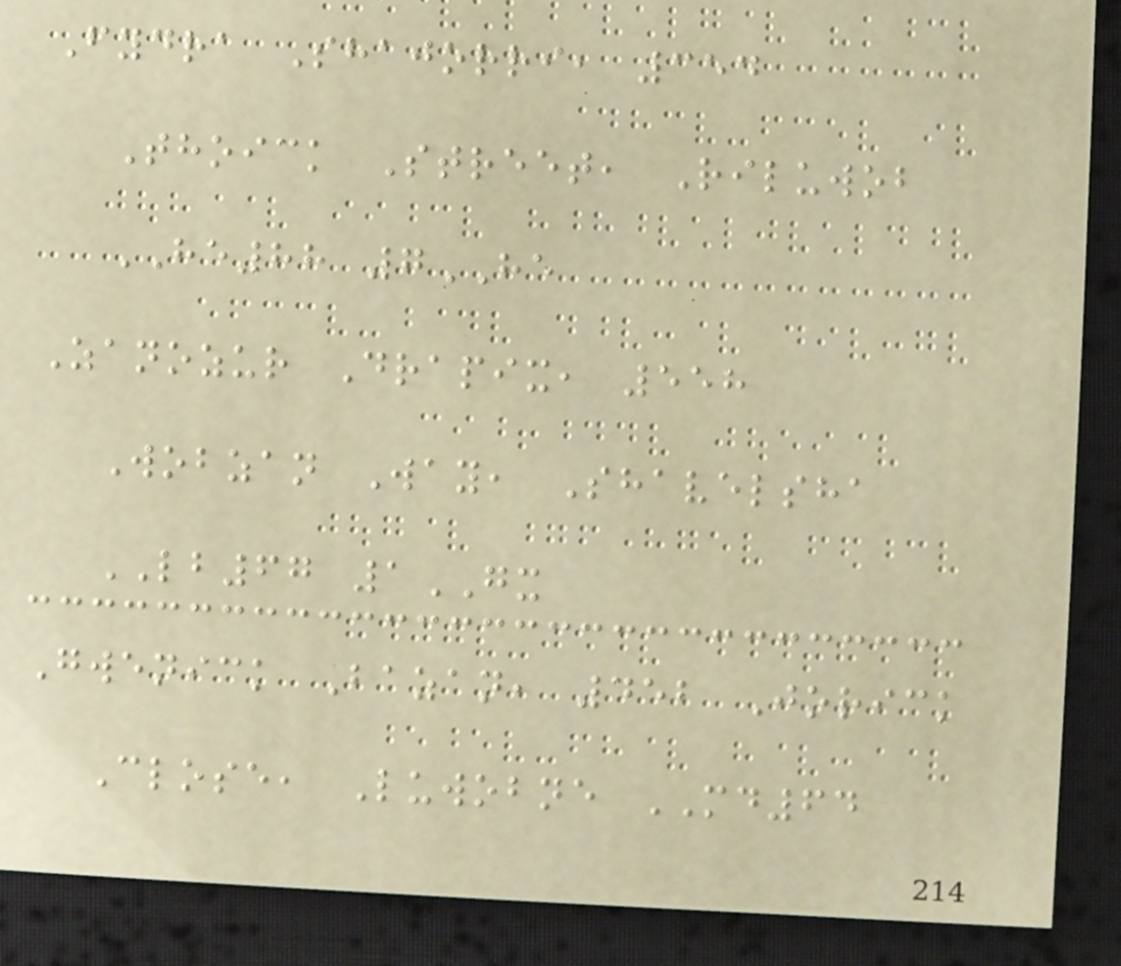Fydra Shajorri, 354
Thoick Street, Riluwob
HE88 7HE
Zanozur Drapix, 558
Wobzan Way, Shavelsha
LB67 1GX
Gwenick Bazan, 452 Jorick
Close, Luwobne MD64
